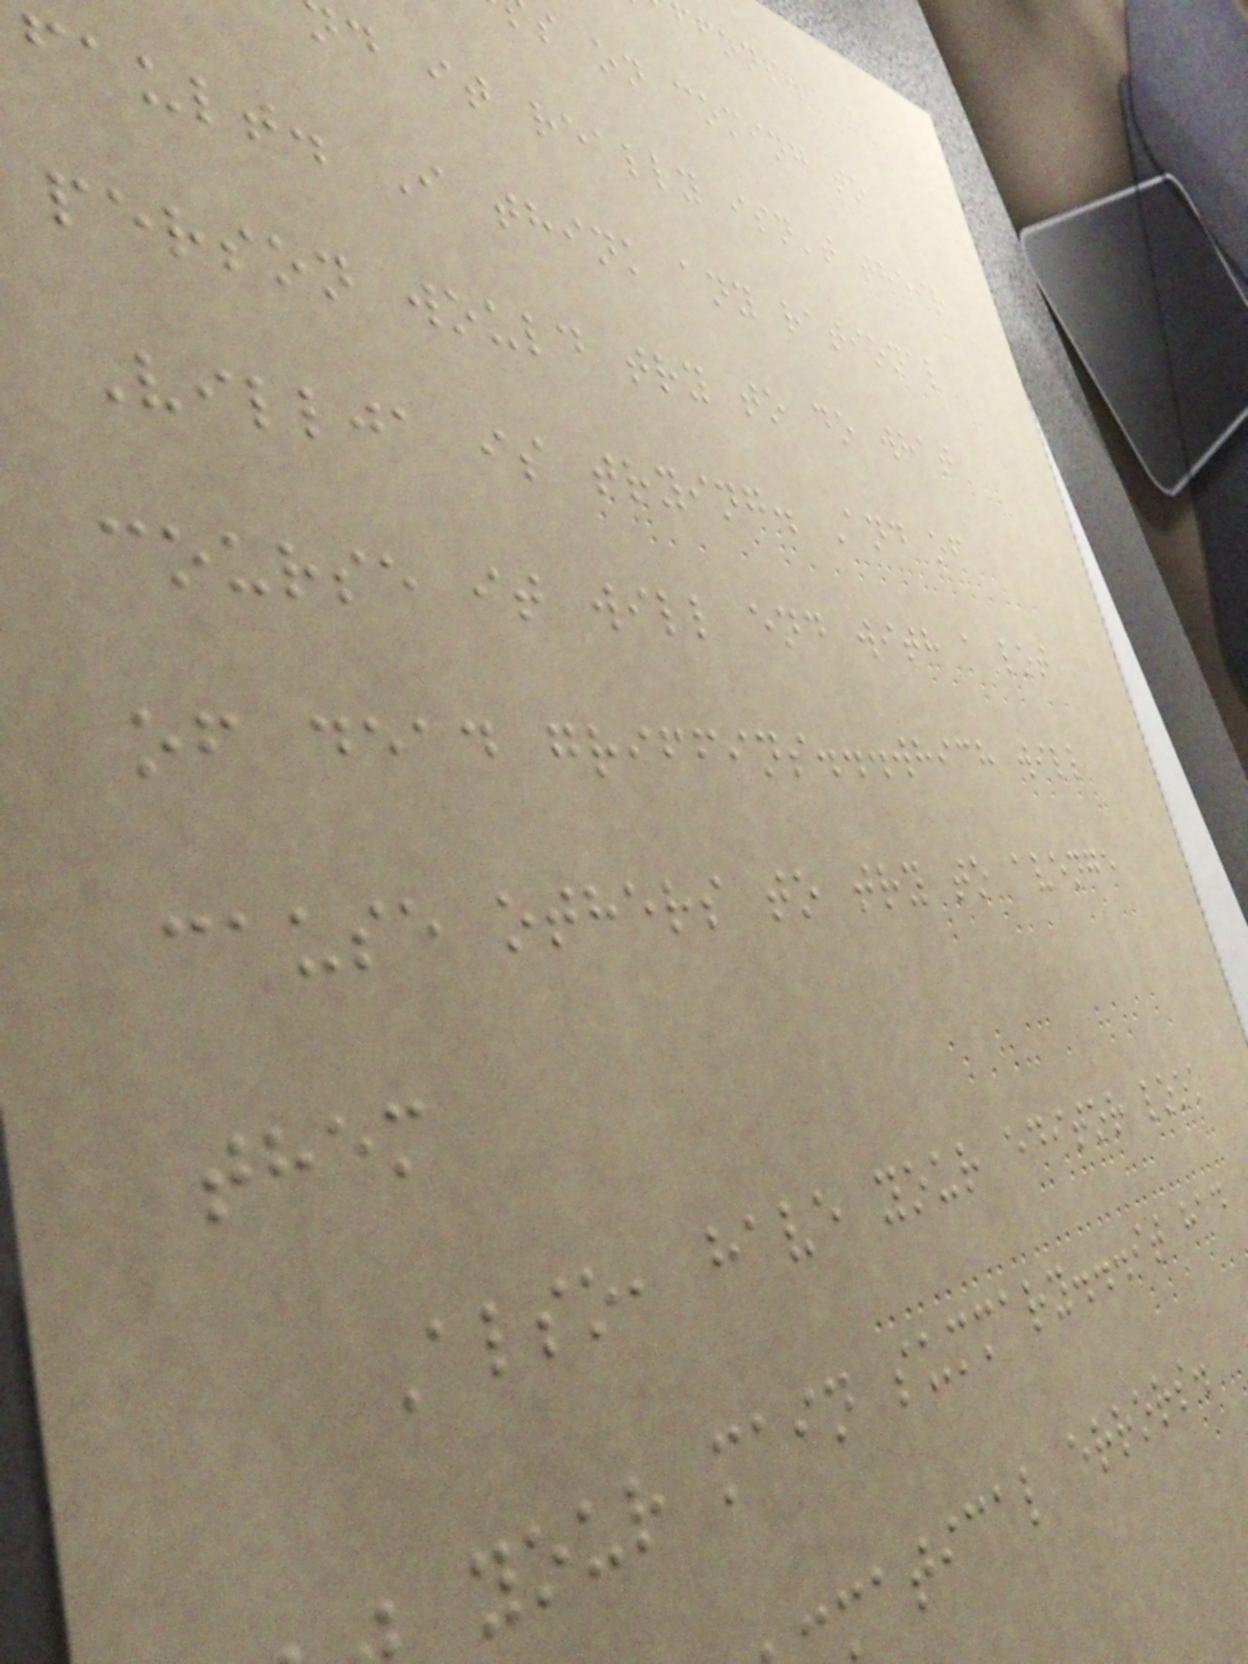s on coming to
d it really isn't their
fault. I think any rational
person would try to do what
Villja is trying. And of
course it will end with a lot
of dead griffins...which will
cause others to try to avenge
them
Also, have your editor look
your main summary...it had
matical errors.
